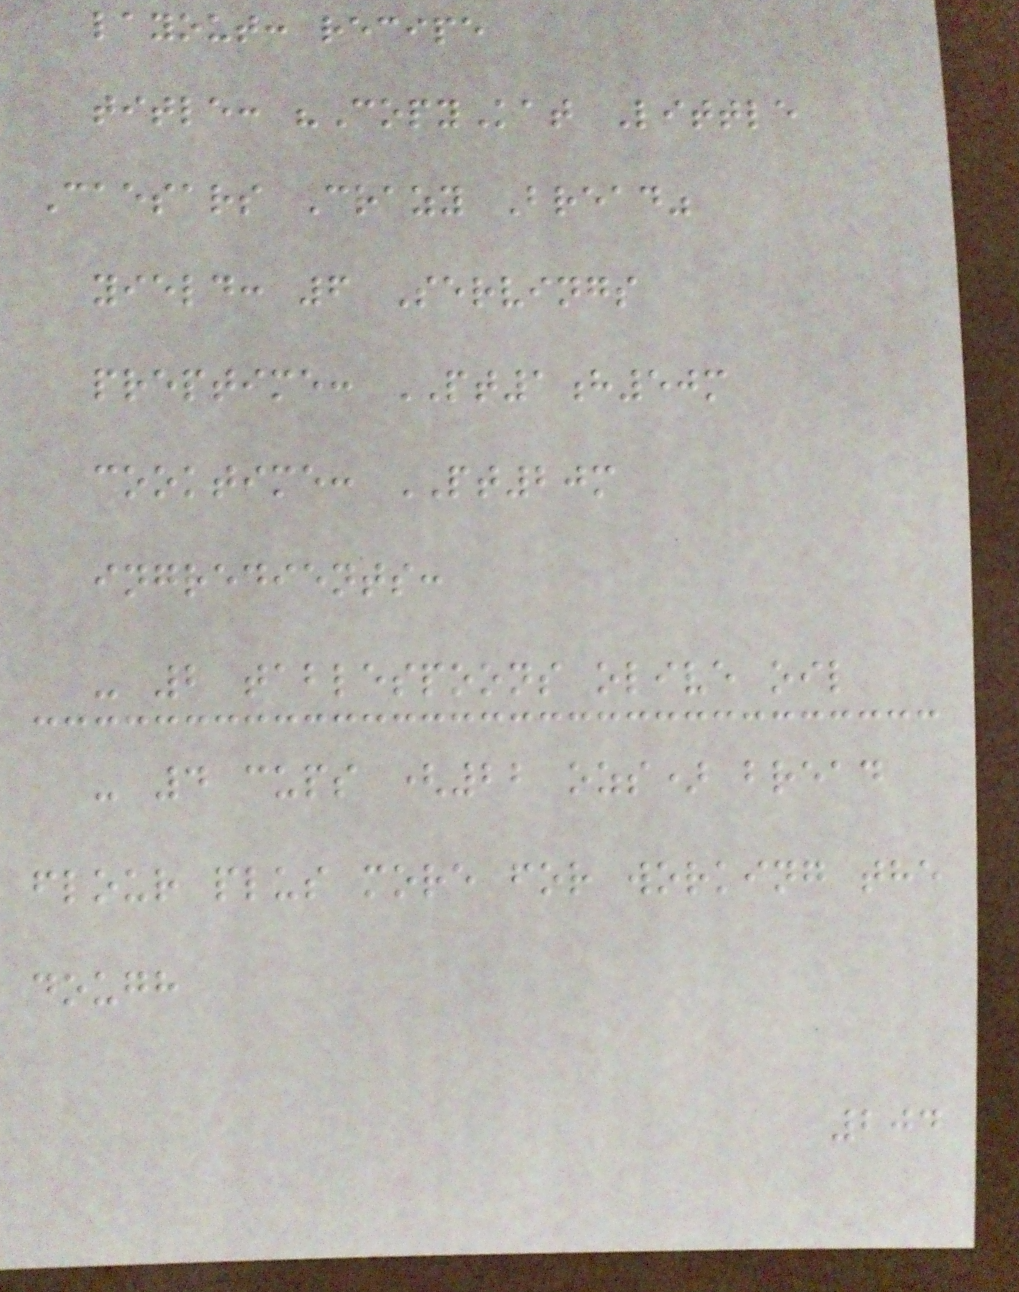layout: recipe
title: "CopyKat Little
Caesars Crazy Bread"
yield: 6 Servings
preptime: PT1h50m
cooktime: PT20m
ingredients:
- 2 tablespoons olive oil
- 4 cups (22 ozs) bread
flour plus more for working the
dough
204
